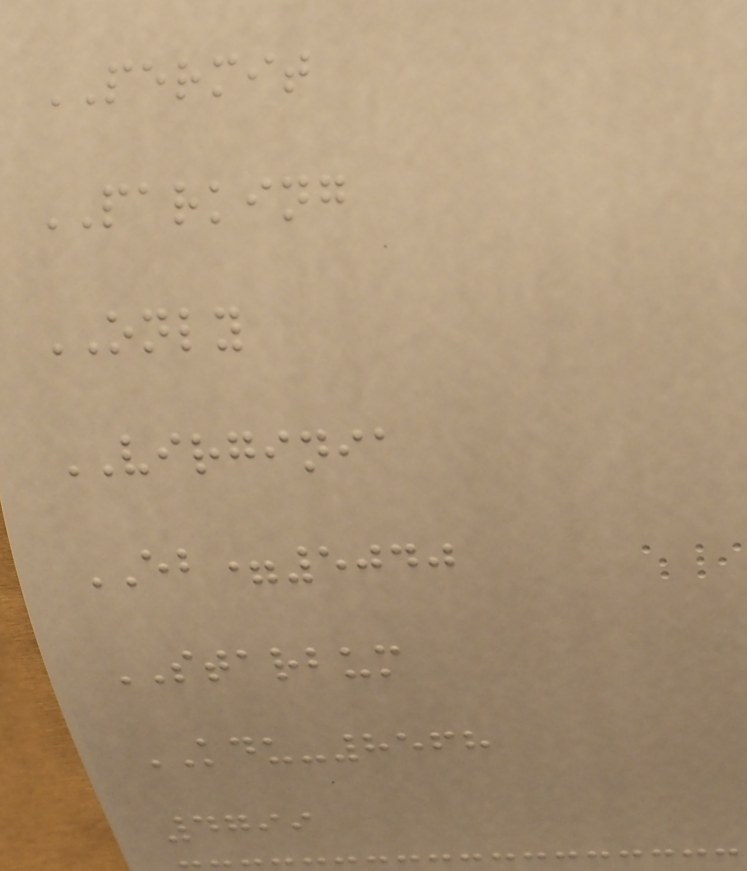PERMIT
PARKING
ONLY
VIRGINIA
EB=5040
STARBUM
KDU-8568
4799
